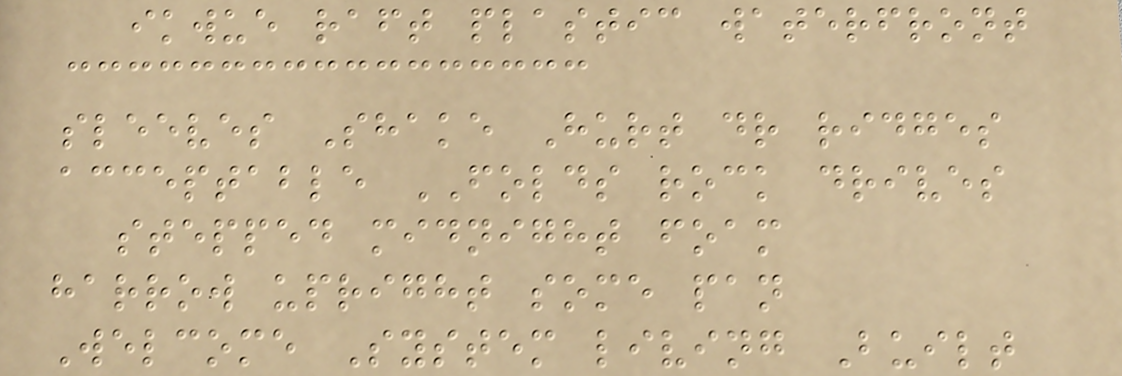ikwue raft plastic waterfront
sleeves Shake Hurt dr ridges
acceptable FOLDS rock drives
stepped midnight foam
harrow upright some pan
Welcome System living Built
